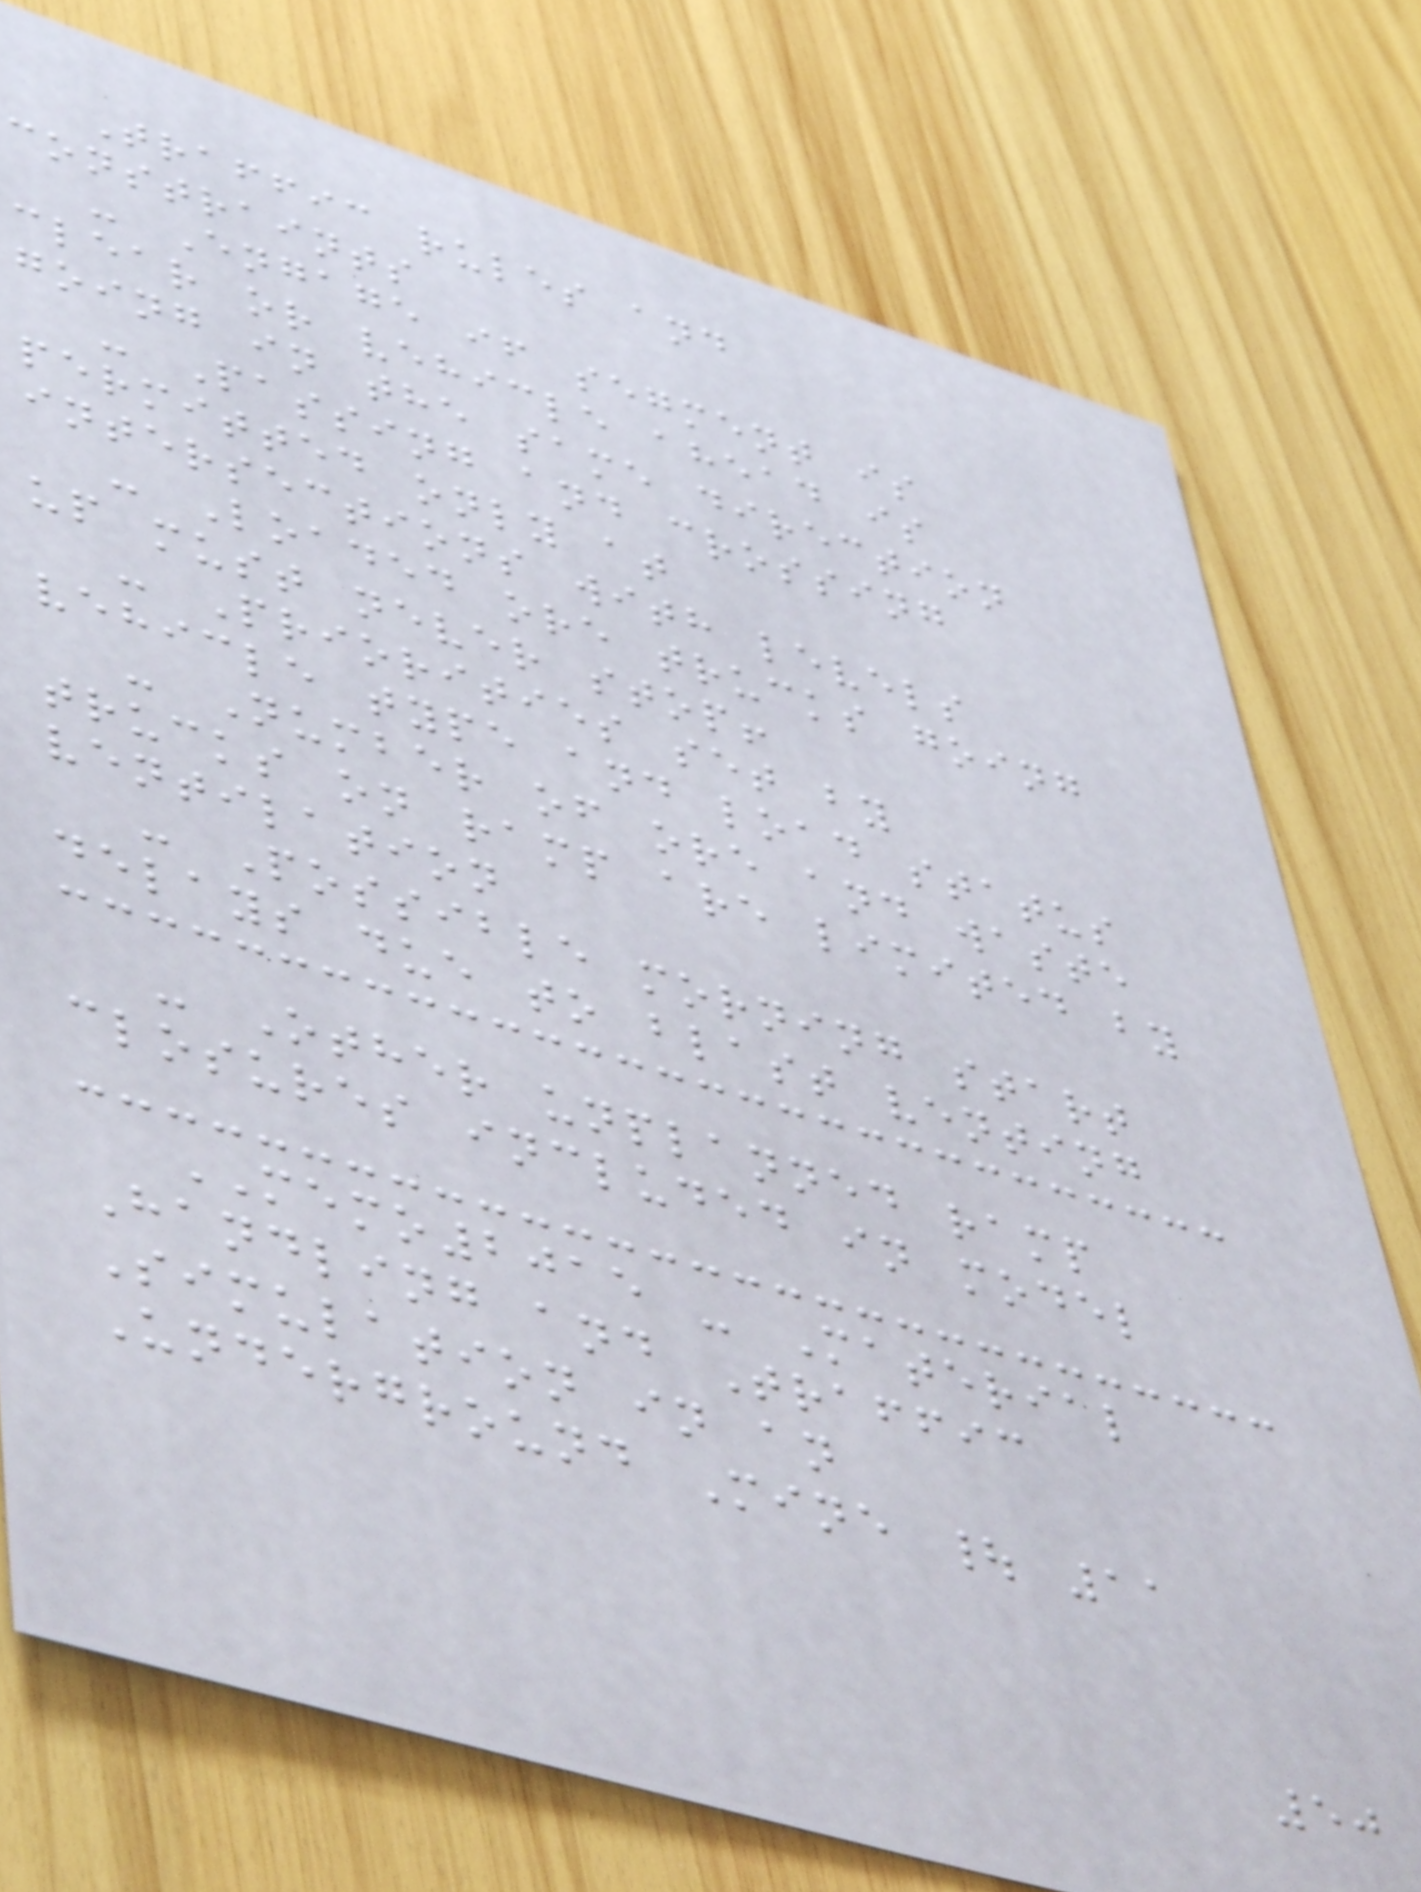Traffic rules and
constraints
- Engage if segment is
clear or vehicle ahead is
going in the same direction
- Passing and crossing
permitted only at
intersections with levels
- Loaded ore trucks going
up must never stop!
- Priorities set by
vehicle type and load status
- Number of ore and waste
trucks on ramp are limited by
ventilation
- Possible morning start
delays due to blast venting
- Other unplanned ramp
closures included in model
MEMO2015 - Material
Handling and Traffic
Simulation in an
Underground Mine | 11
50
